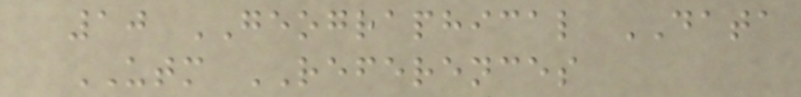10 GEOGRAPHICAL DATA
UTM REFERENCES
